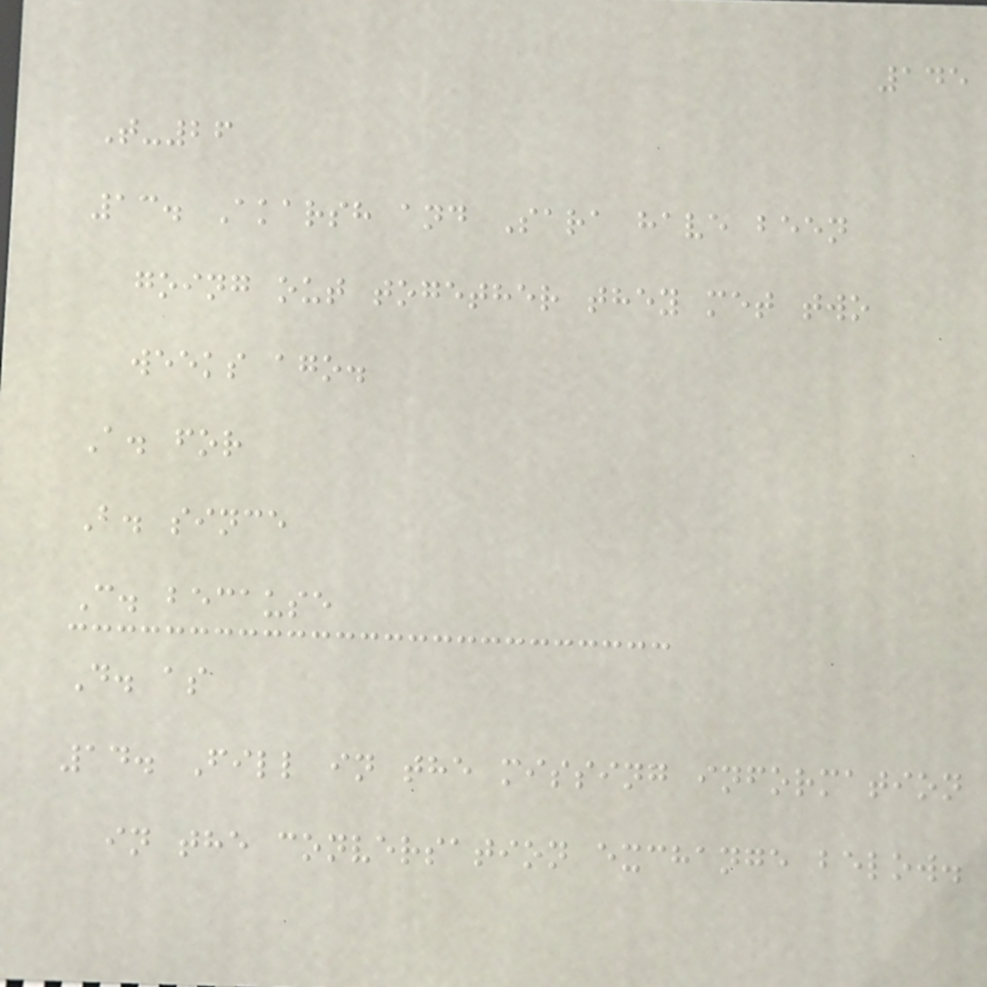145
T-26
13. Akarsh and Sara have been
going out together they met two
weeks ago.
A. for
B. since
C. because
D. as
14. Fill in the missing information
in the conversation exchange below.
